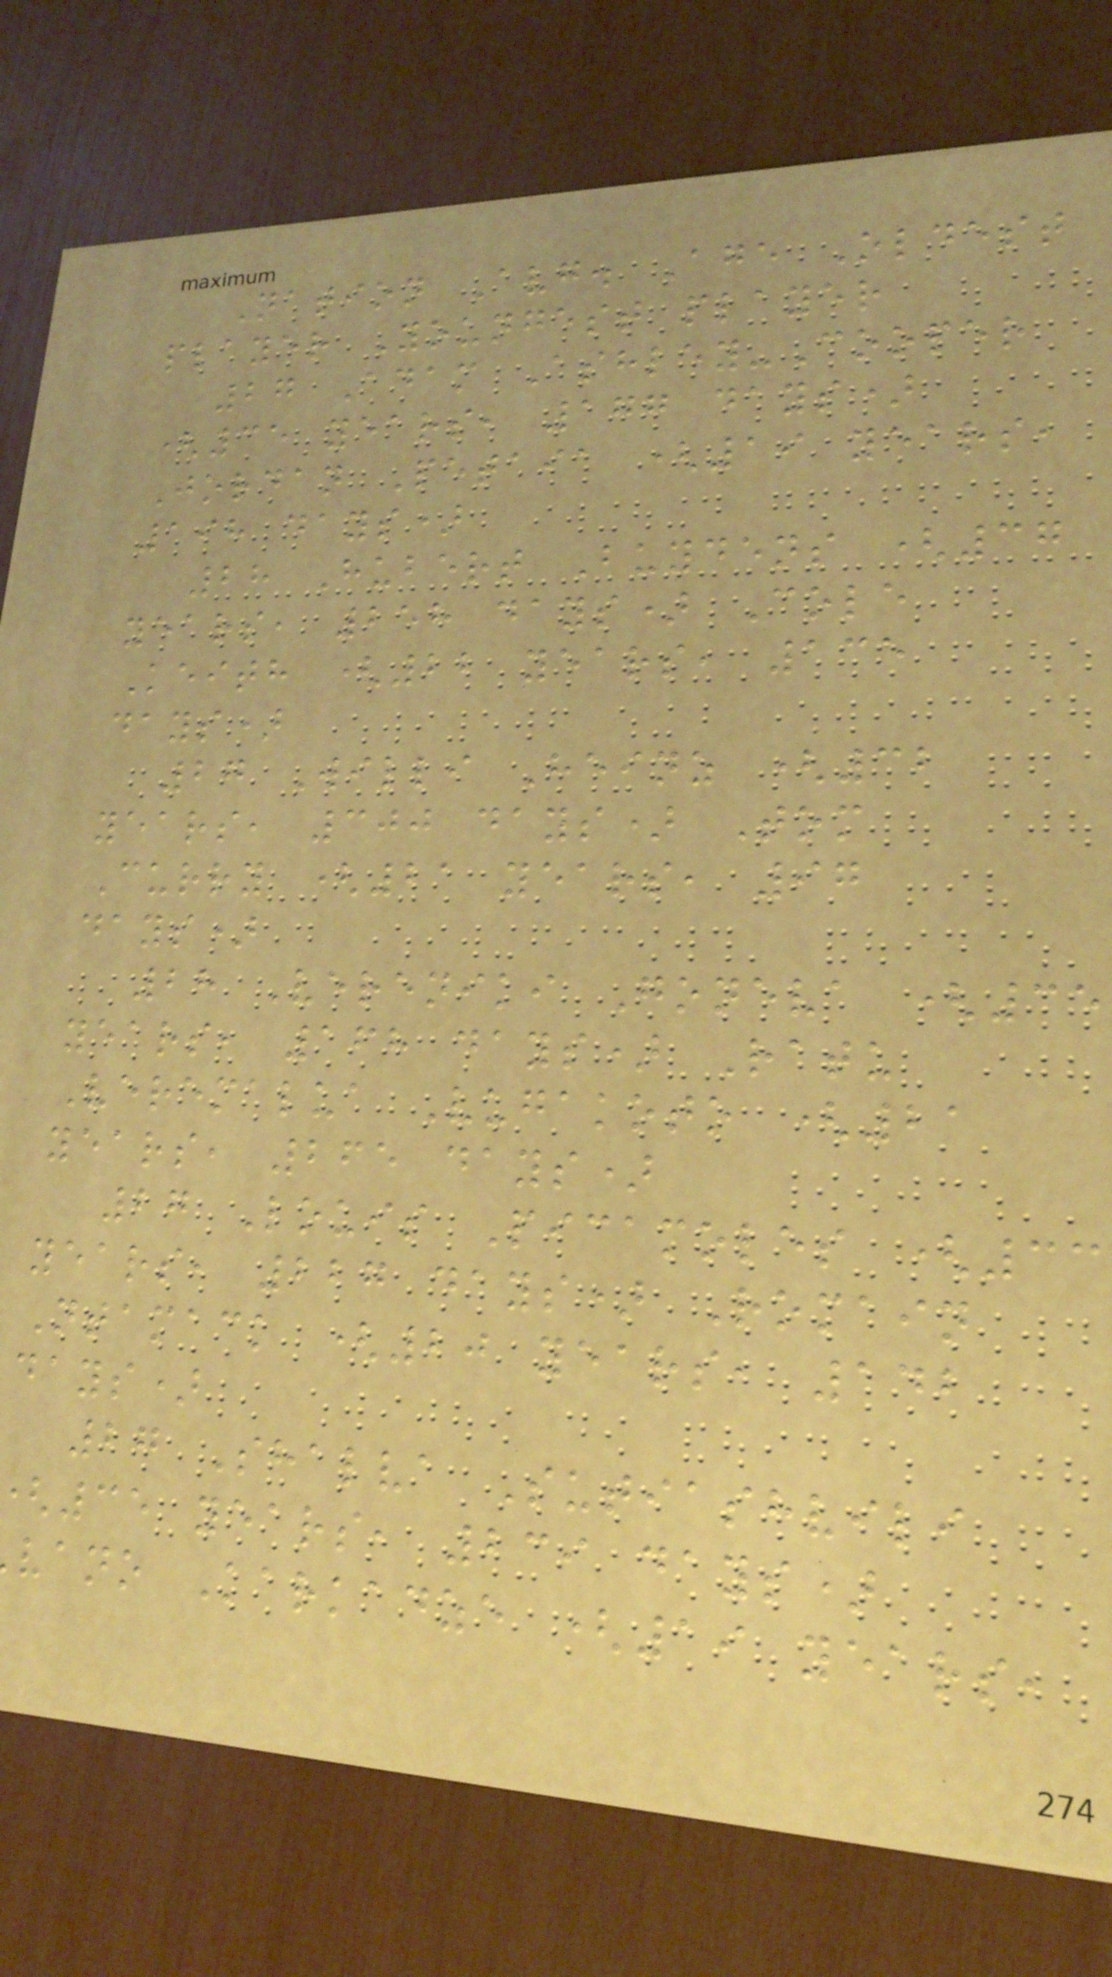Nation Avg. Age Oldest
player Youngest player
27 Adam Ashley-Cooper
(35 years, 177 days)
Jordan Petaia (19 years,
198 days)
28 Hubert Buydens (37
years, 258 days) Cole
Keith (22 years, 135
days)
27 Willi Heinz (32
years, 300 days) Tom
Curry (21 years, 97
days)
28 Vereniki Goneva (35
years, 168 days) Ratu
Veremalua Vugakoto (21
years, 265 days)
27 Louis Picamoles (33
years, 227 days) Romain
Ntamack (20 years, 142
days)
27 Shalva Sutiashvili
35 years, 239 days)
vano Karkadze (19 years,
